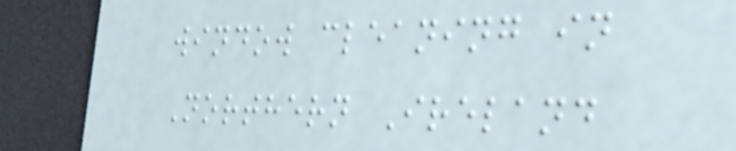window cleaning in
Northern Ireland
